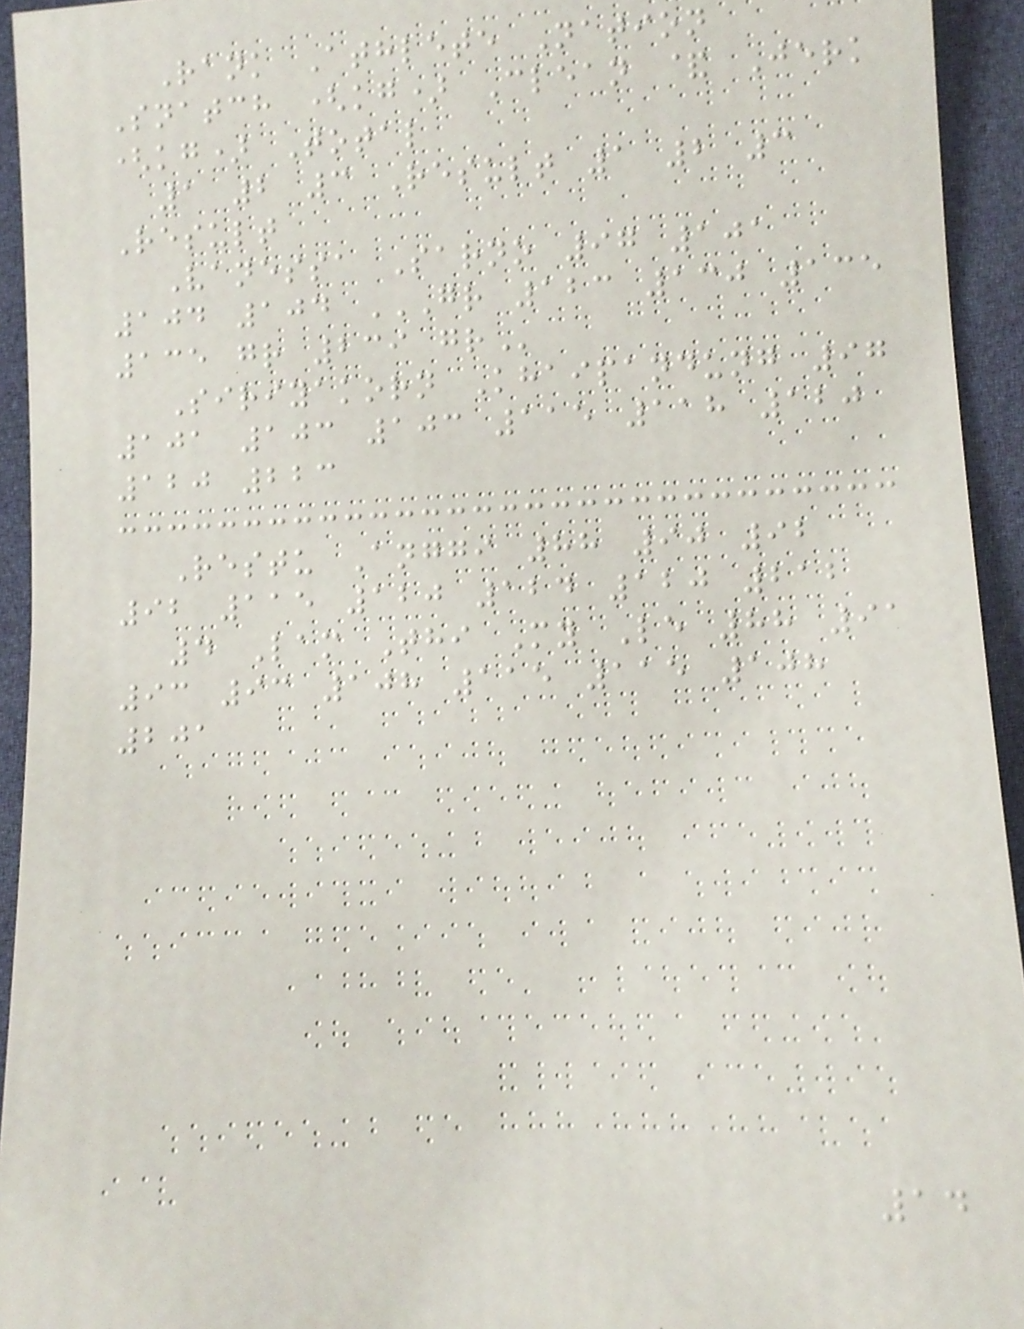Rank Athlete Nation
Snatch (kg) Clean & Jerk
(kg) Total
1 2 3 Result 1 2 3
Result
Vanessa Sarno 97 101
104 104 GR 123 130 135
135 GR 239 GR
Siriyakorn Khaipandung 97
101 103 103 115 118 120
120 223
Restu Anggi 88 90 92
92 115 120 124 120 212
4 Lam Thi My Le 88 91
93 93 108 115 115 108
201
14
